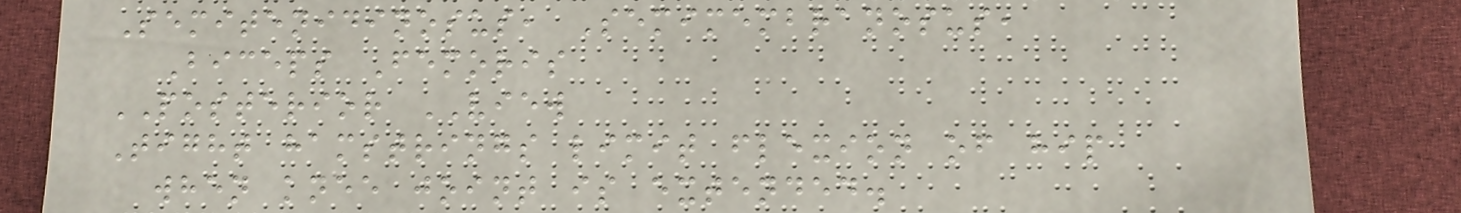Semitenidinosus, Semimembranosus,
Biceps Femoris
POSTERIOR VIEW
Tight hamstrings limit flexion of hip
when knee joint is extended.
